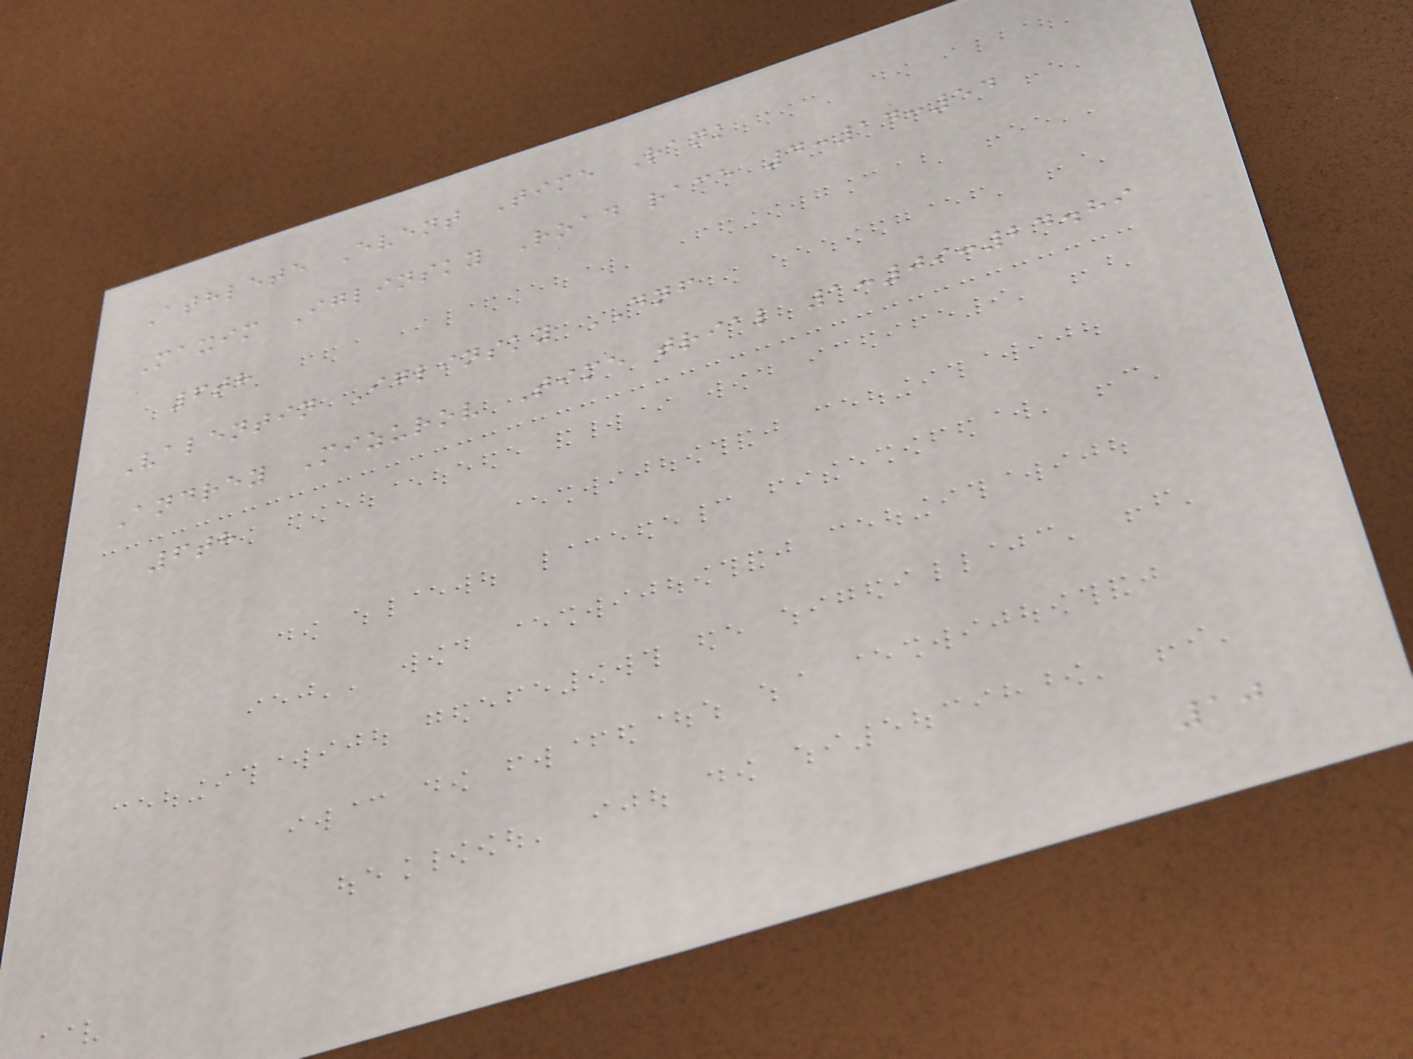Athlete Event Time Rank
Maxim Iglinsky Road race 4:14:54
6th
Valentin Iglinsky DNF
Andrey Mizurov Time trial 1:09:24.89
6th
10
